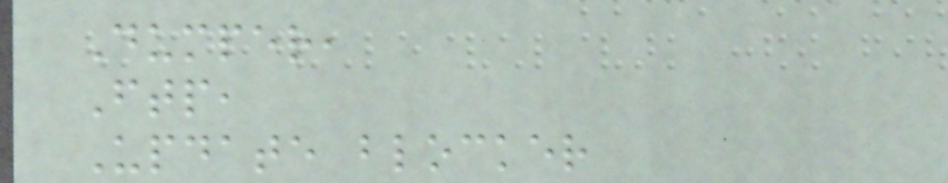Dumper,
Ftp,
Update blocker
